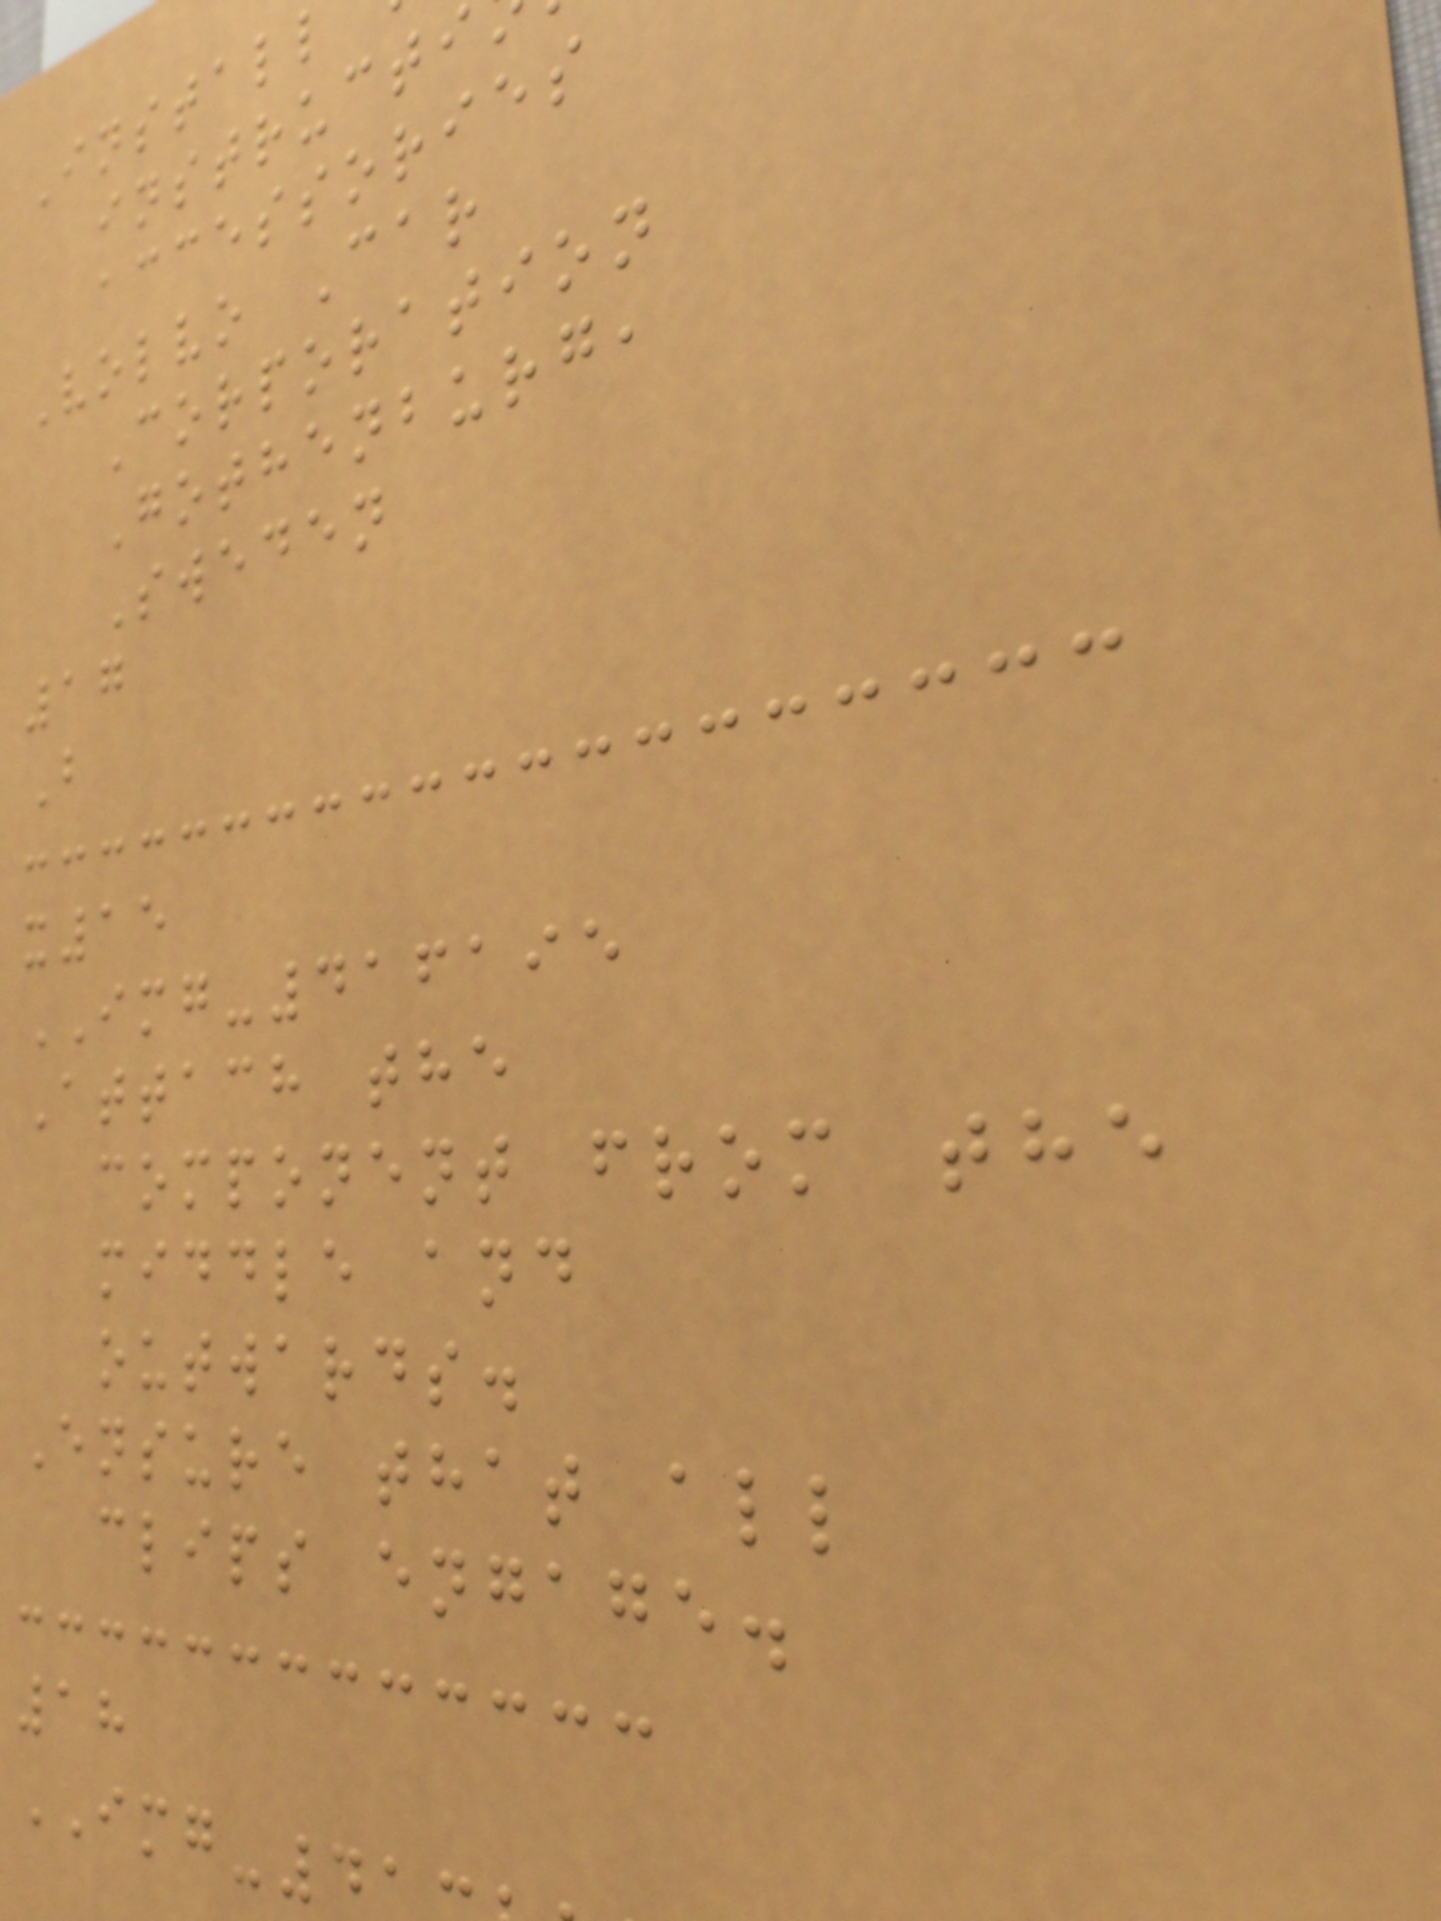Install
instructi
accessories
Volvo Car
Corporation
Gothenburg,
Sweden
17
B
x15
IMG-416195
Attach the
component from the
middle and
outwards.
Ensure that all
clips engage.
18
IMG-4
